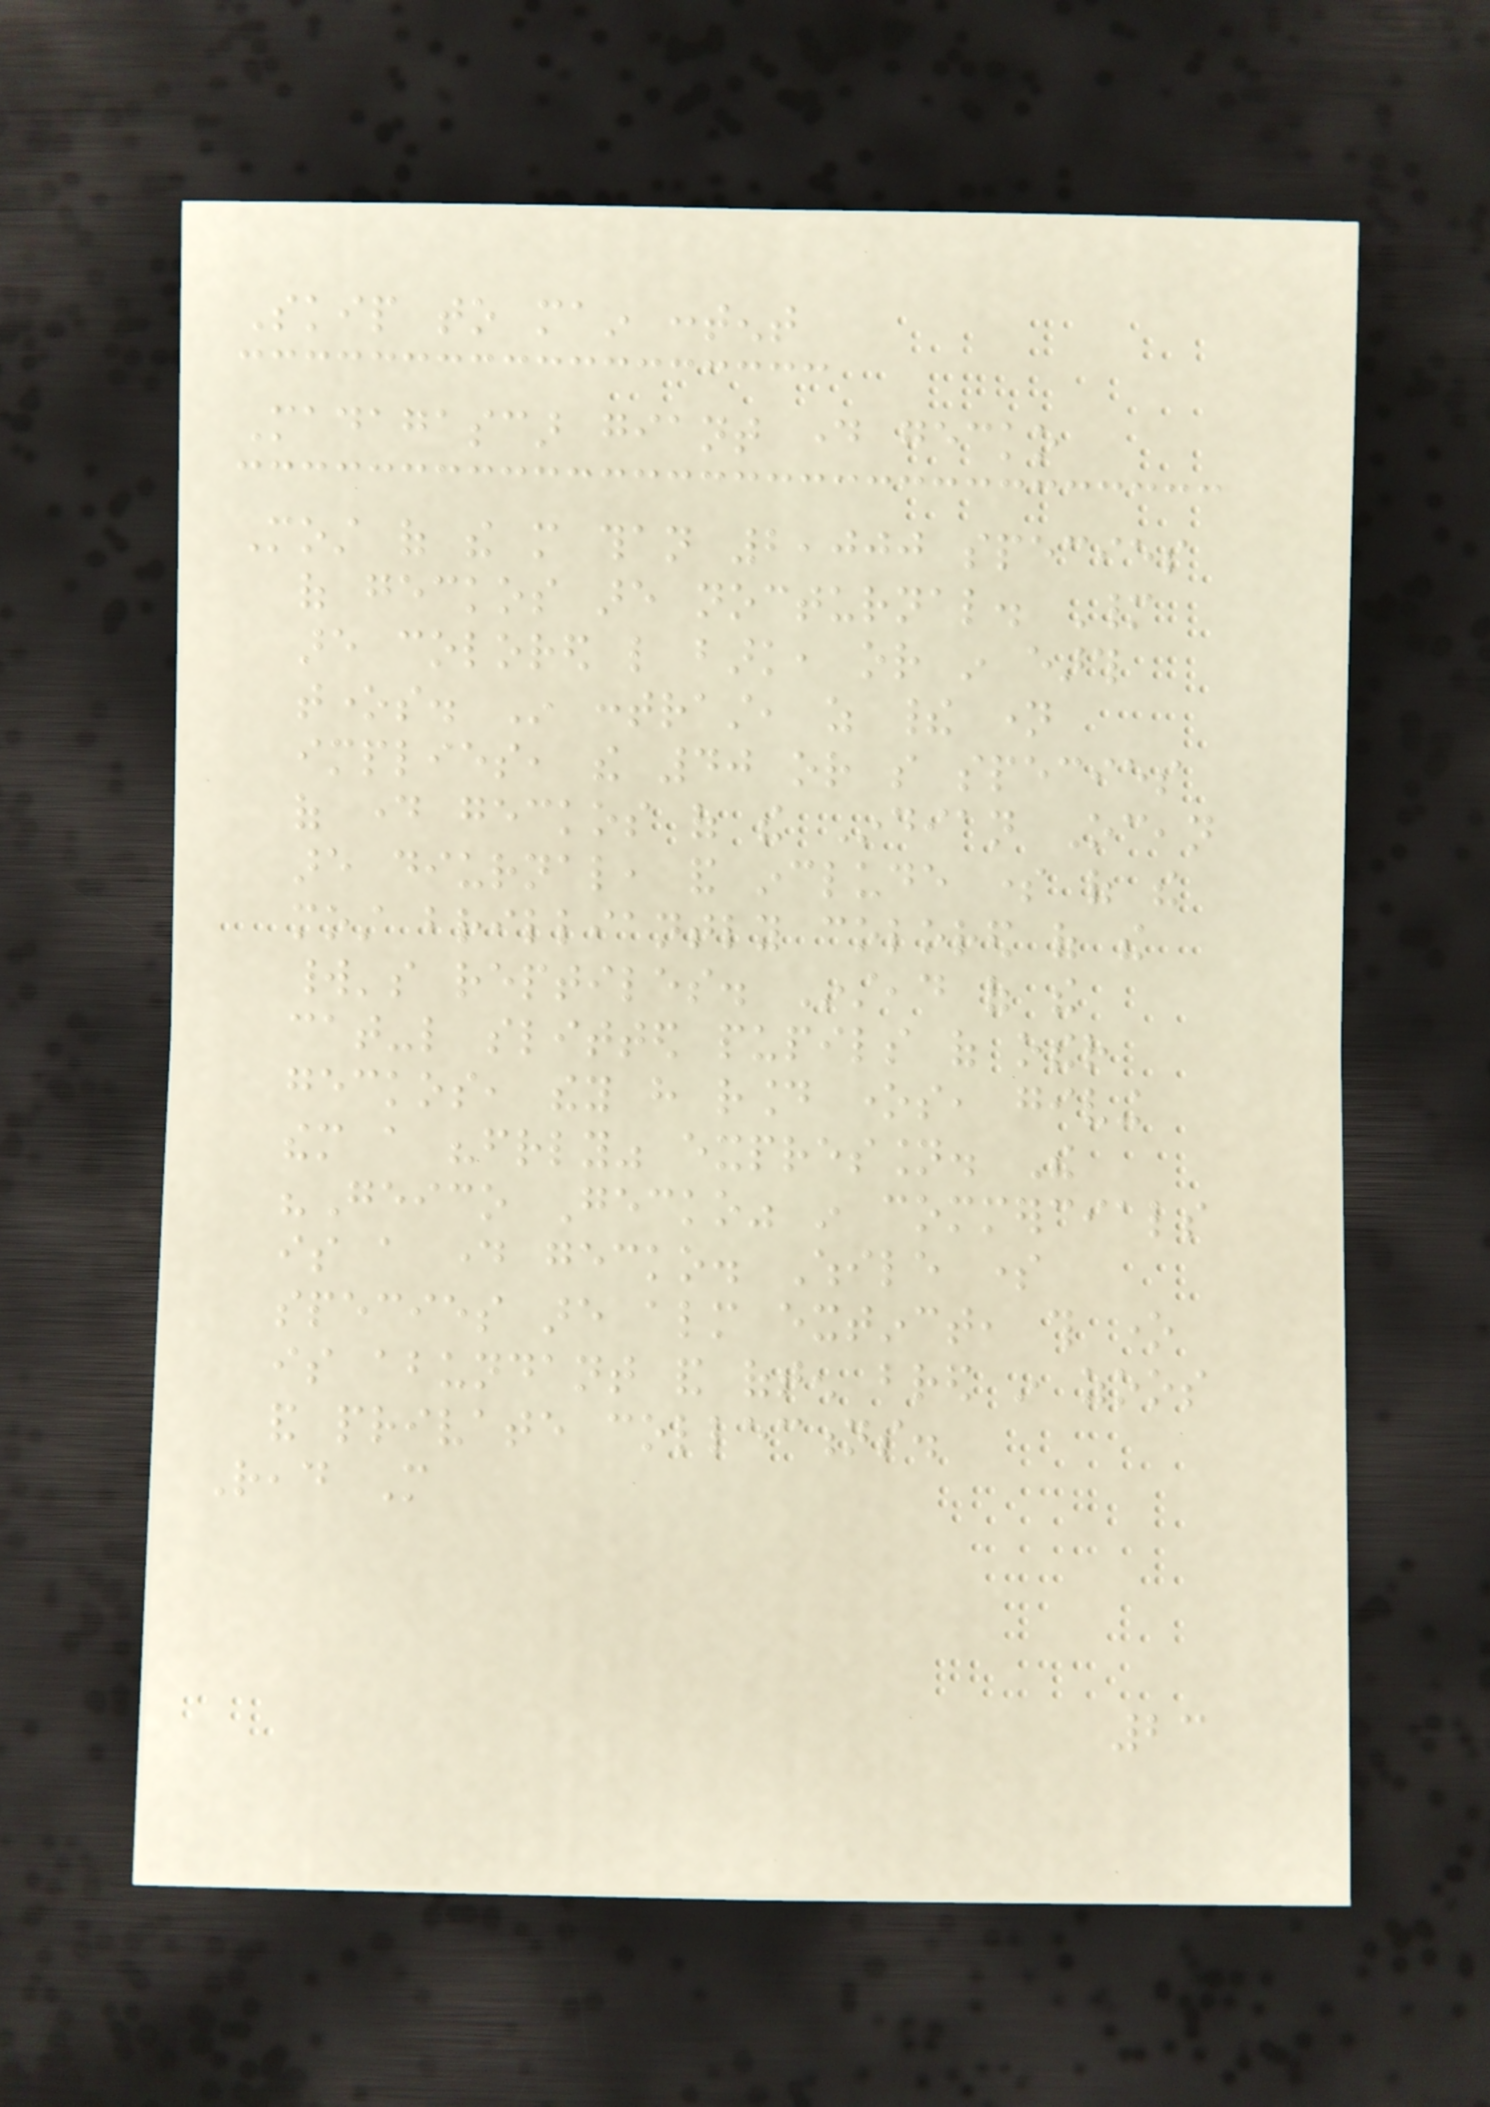Skip to main content
Madagascar giant day gecko
Most of the more than 2,000 species
of geckos are nocturnal. Many
are colored like bark, or in earth
tones. In contrast, as their name
implies, the 40 or so species
of day geckos of the Indian Ocean
are diurnal, and include some of the
most brilliantly colored of the
world's reptiles. Instead of the
cat-like slitted pupils of other
geckos, they have round ones, giving
them a "friendly" expression. The
"Geico Gecko" in commercials
is a day gecko. While some
species are almost extinct, this one
is abundant and often bred in zoos
and private collections.
Read More
23
